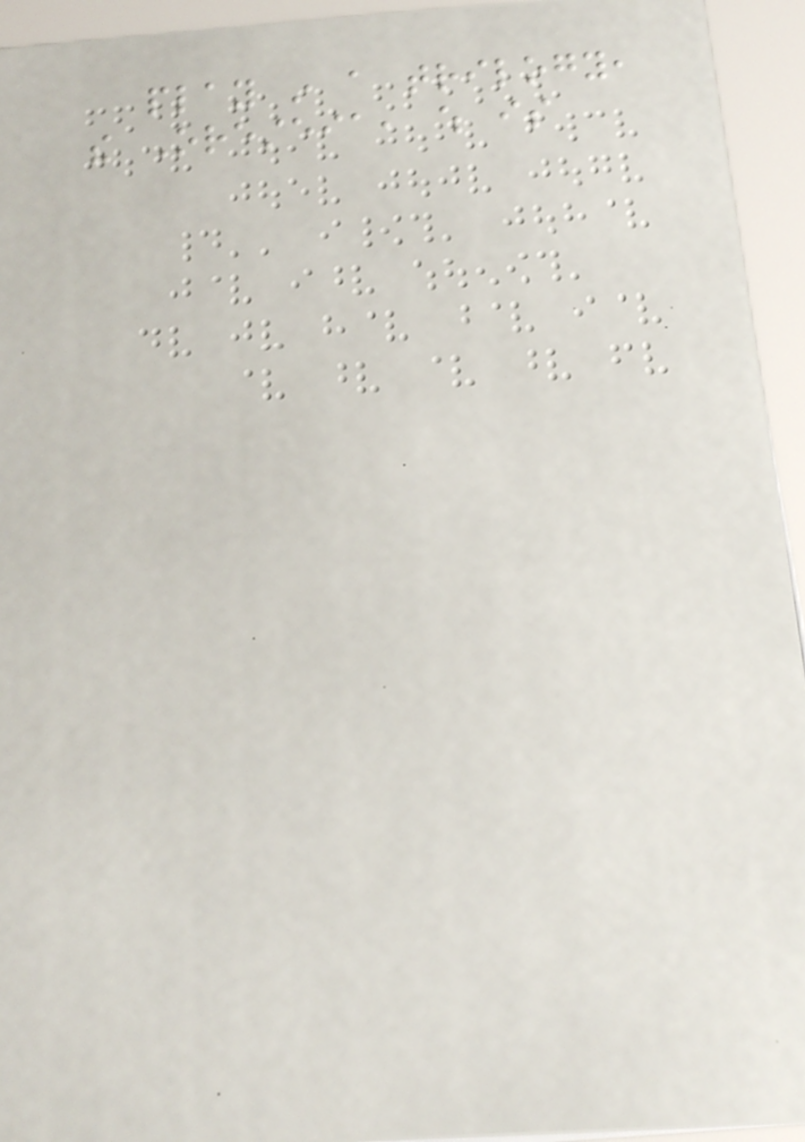play in a trilogy,
the Oresteia, which is
